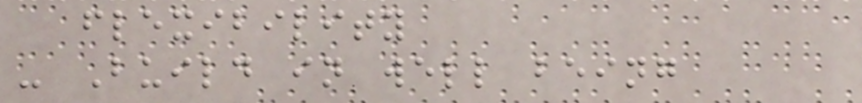flexibility
- Build in well being
